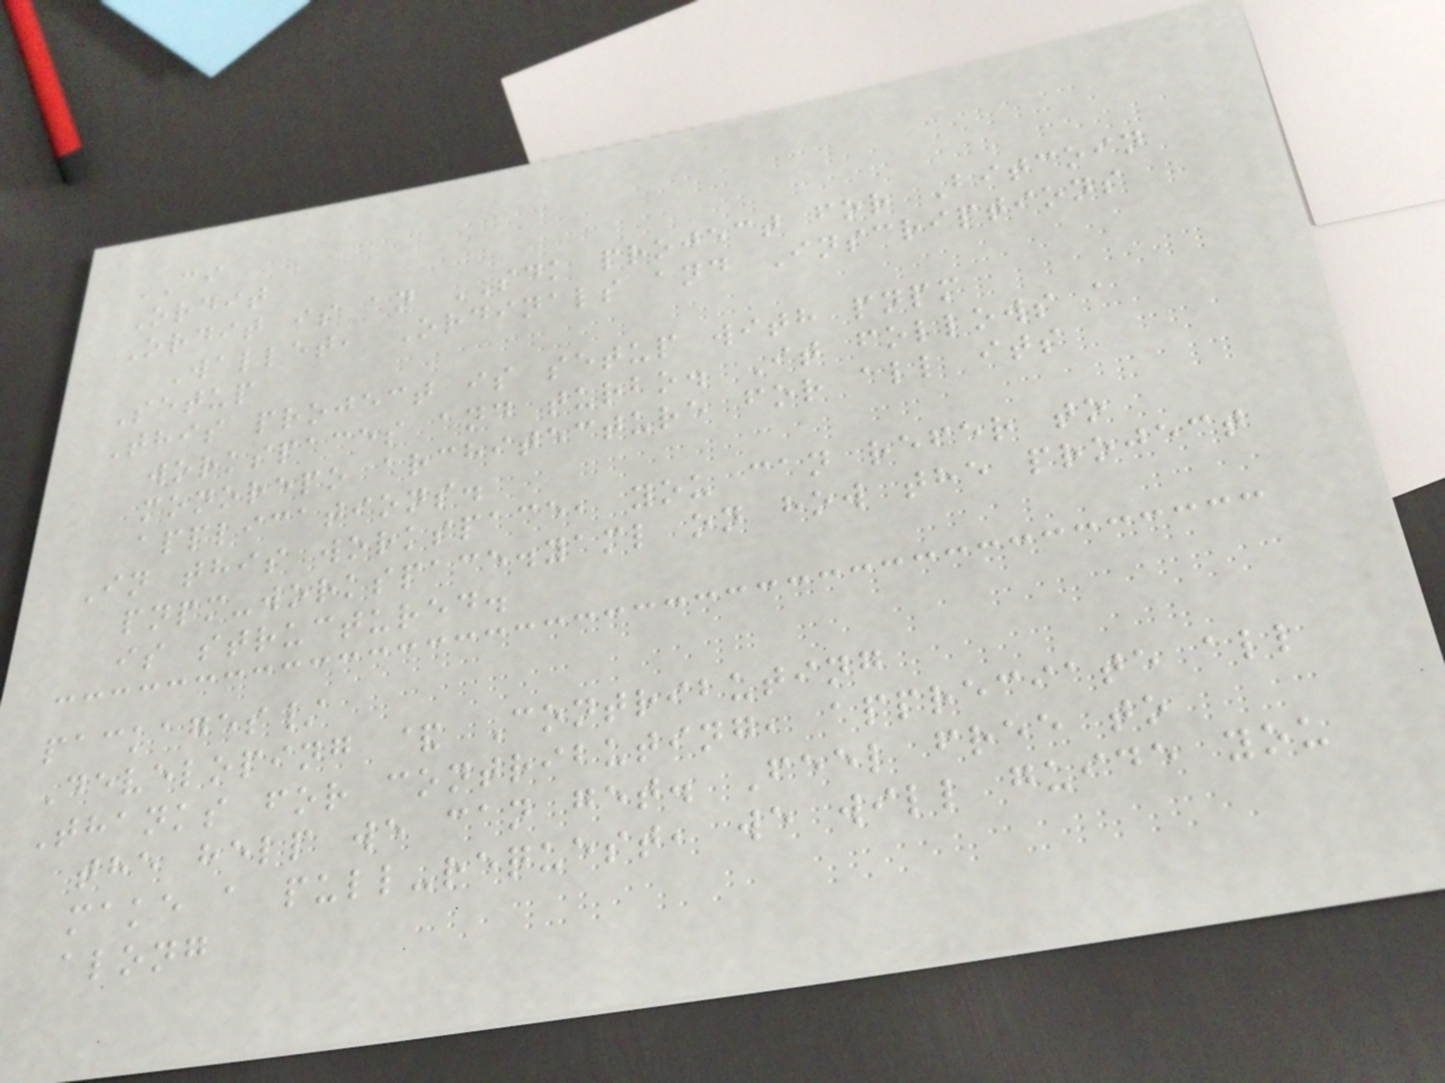CI
Ordit
Ordit is an SDK project for Bitcoin
Wallet, Ordinals and Inscriptions
Setup
This project is setup with pnpm
workspaces and turbo. It follows a
monorepo architecture for all its
applications.
In this workspace, you can refer to
pnpm-workspace.yaml on how the project
is structured.
packages/
Developing & Contributing
Thanks for contributing, appreciate all
the help we can get. Feel free to
make a pull-request, we will guide you
along
